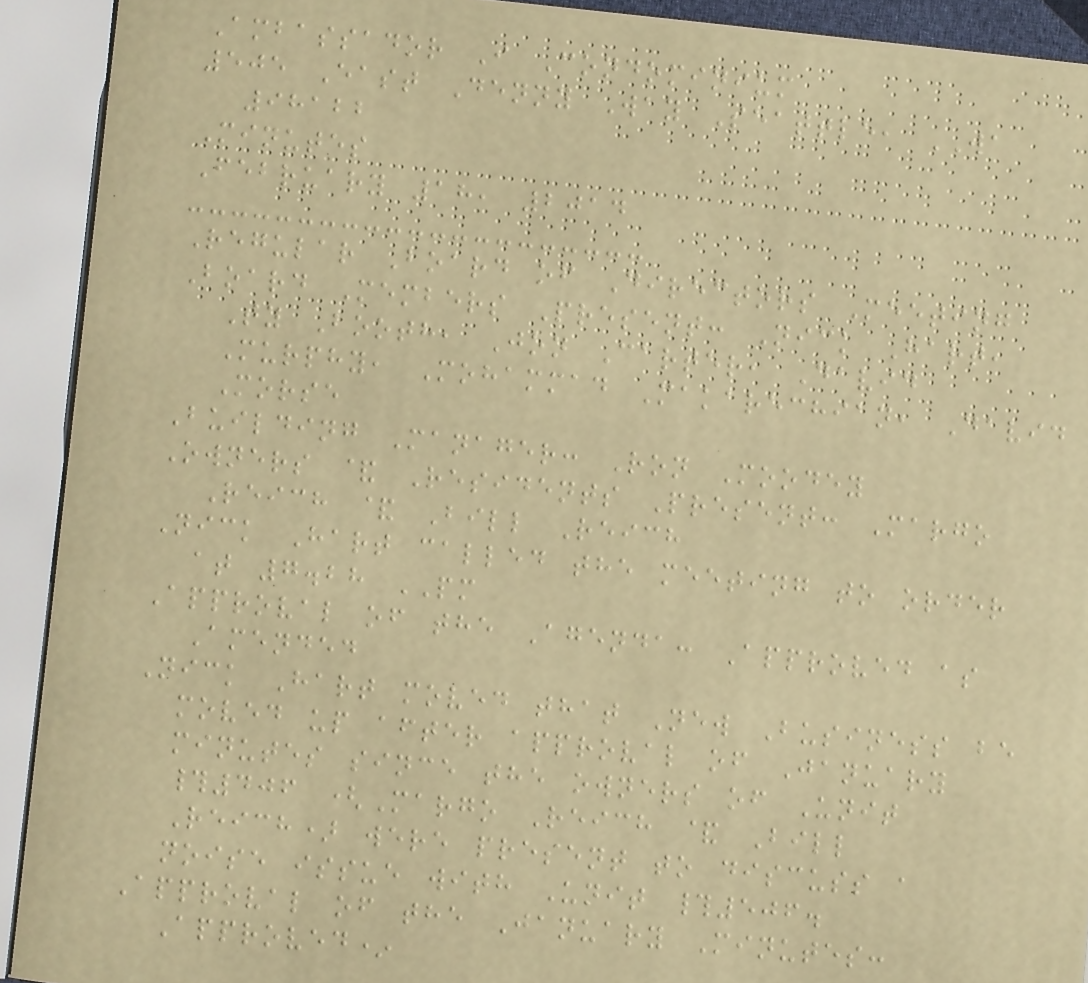Ambassador I Condominium
505 East Denny Way Seattle, WA
98122
Minutes
February 18, 2014
Regular Board of Directors Meeting
Board Members Present: Nick Hart,
Ty Booth, Jon Carter, David
Murphy, Mohammad Makarechian, David
Morse
Building Manager: Ron Moodey
Owners & Residents Present: Margo
Reich & Bill Reich
Nick Hart called the meeting to order
at 7.28 PM
Approval of the Agenda: Approved as
Amended
Nick Hart moved that New Business be
moved up after approval of January
minutes since the owners of Unit
#406 (Margo Reich & Bill
Reich) were present to discuss a
noise issue with Unit #506.
Approval of the January Minutes:
Approved*
